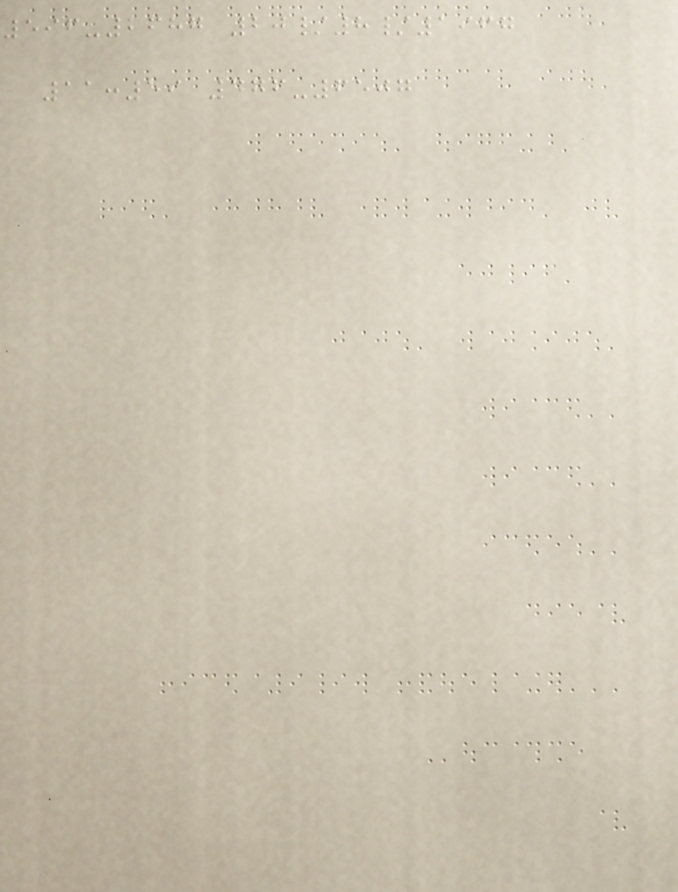596-2687 20/8/1967
11:59 476-6507
